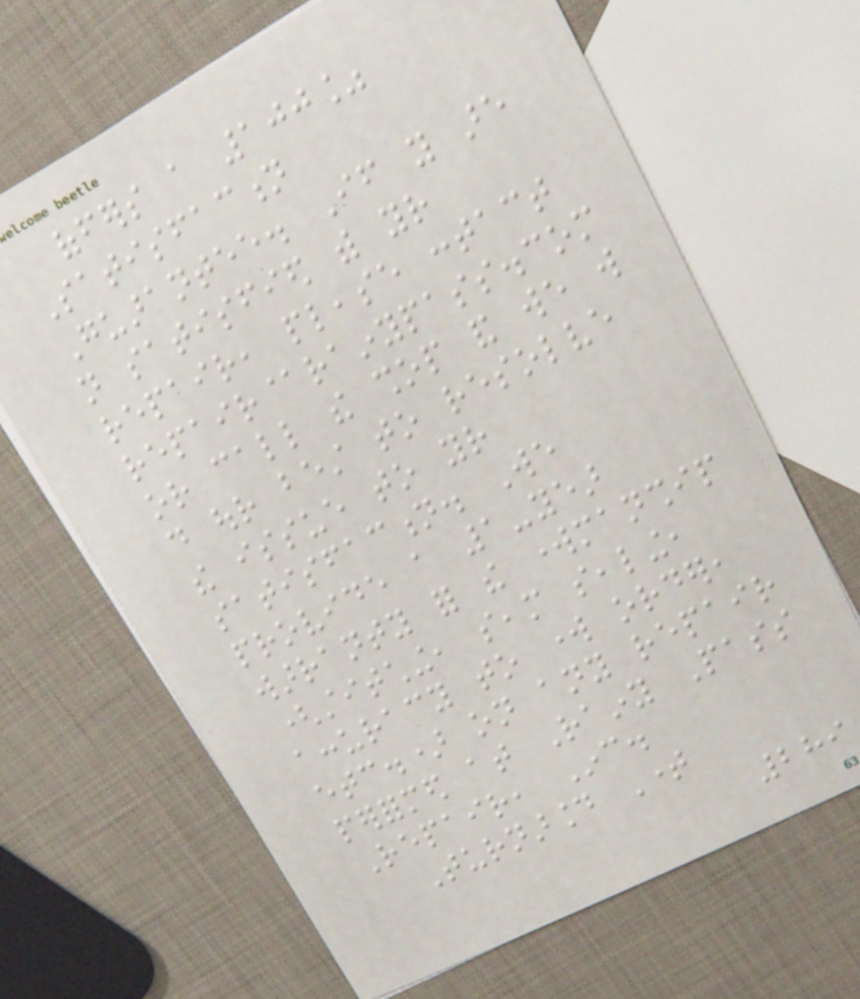offers a 100%
Satisfaction
Guarantee. If you are
not satisfied with your
repair, please contact
repair@rainypass.com
or call the shop and we will
do our best to resolve
the issue to your
satisfaction. We
provide a 1-year
warranty for the workmanship
(stitching, seam sealing,
accuracy to work order,
etc.) on any repair
performed at Rainy Pass
Repair, Inc.
Turnaround Time
289
